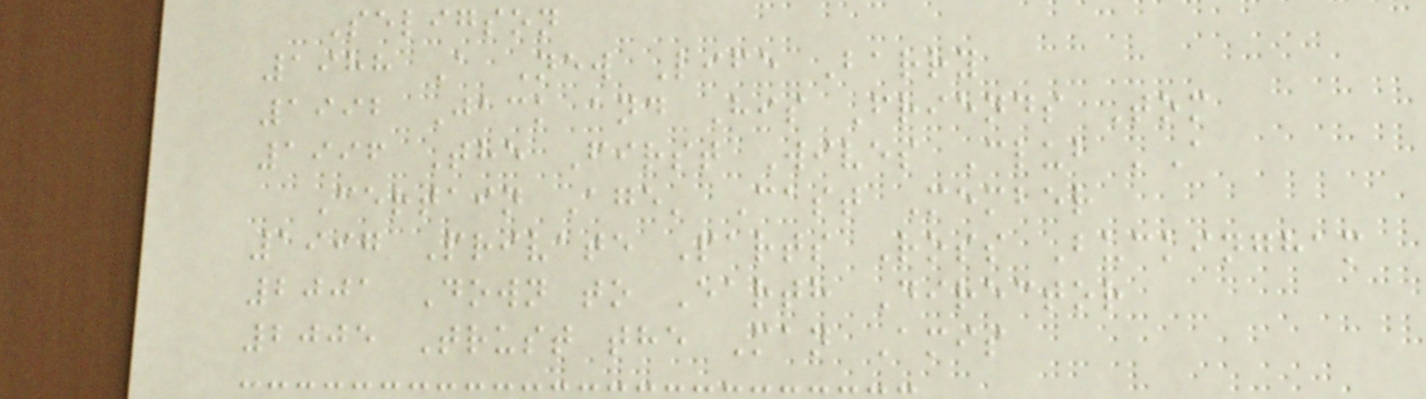Seligson
1988 A New Life Barry
1992 Jack and His Friends Tom
1996 The First Wives Club 'A
Certain Age' Cast Member
1997 Private Parts Ross Buckingham
2001 Down to Earth Director
2005 Trust the Man Amis
